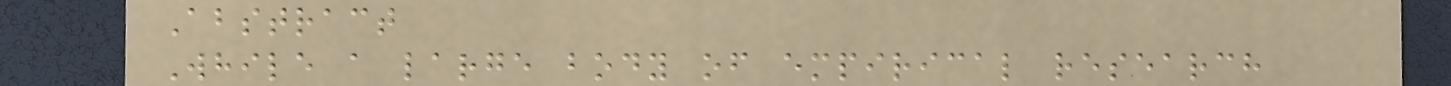Abstract
While a large body of empirical research
